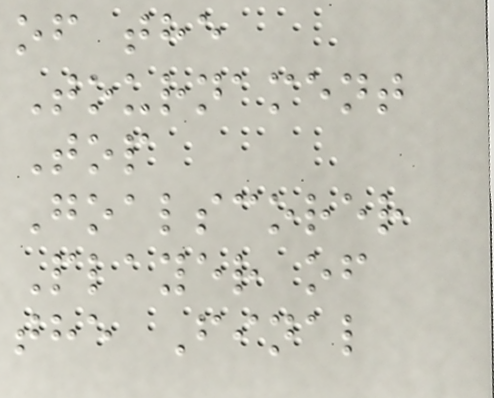of the
Tournament
Top
Goalscorer
Player of
the Final
